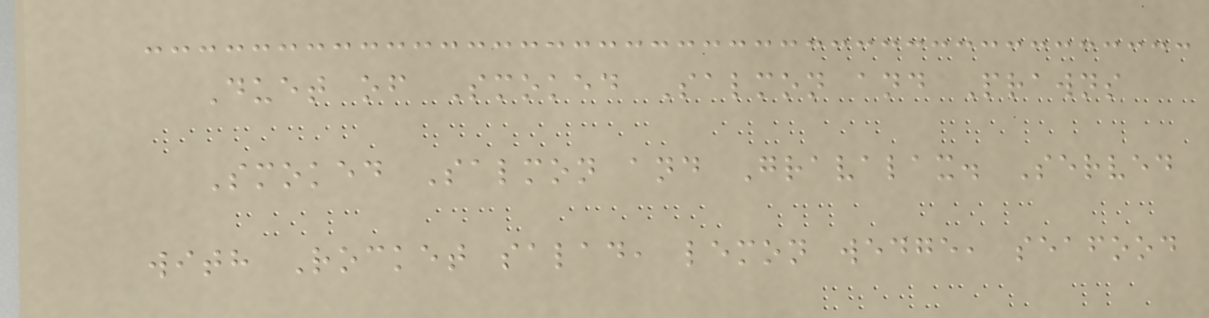Duet of Smoked Salmon and Prawns
Smoked Salmon and Gravalax. Served
with Rocket salad, lemon wedge, seafood
